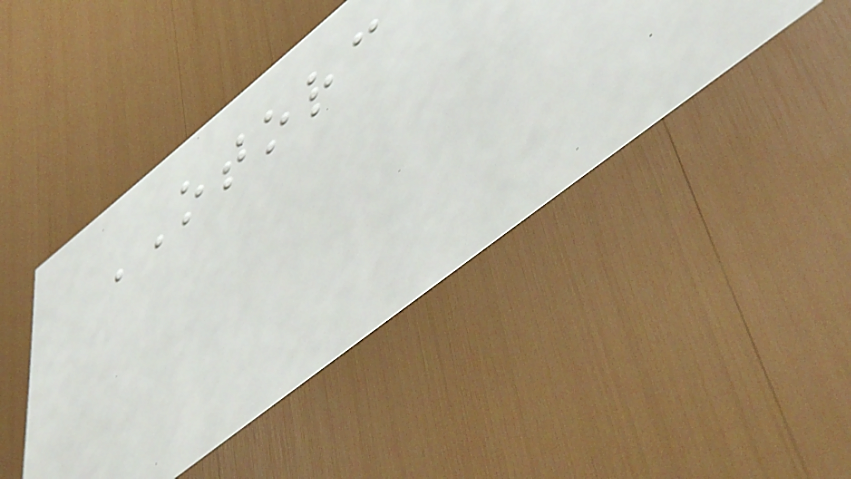OTORC
